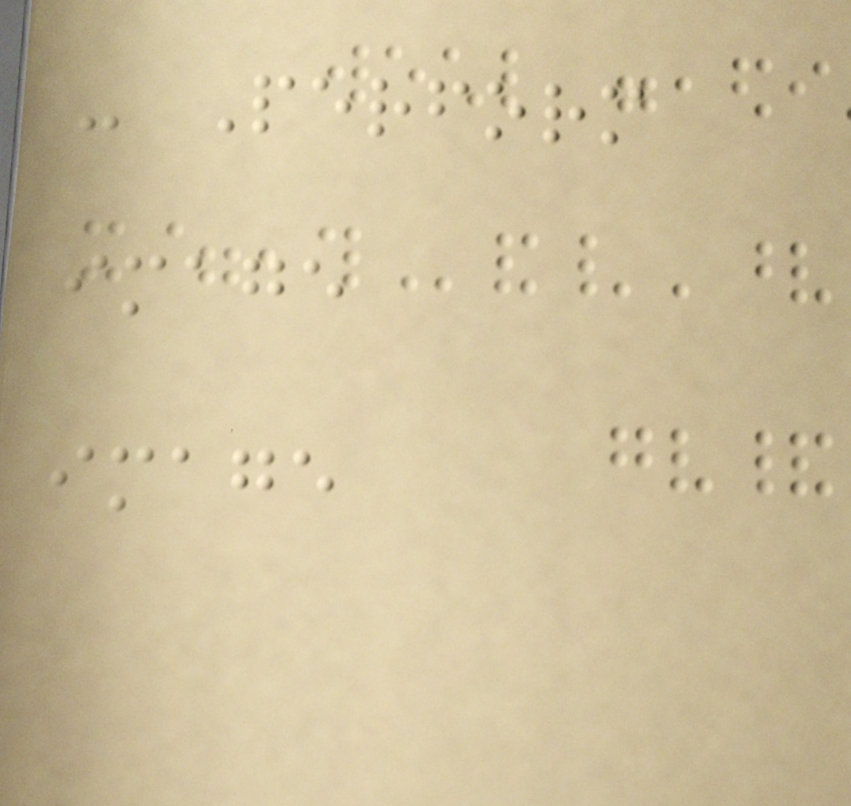- Perform
image
image
